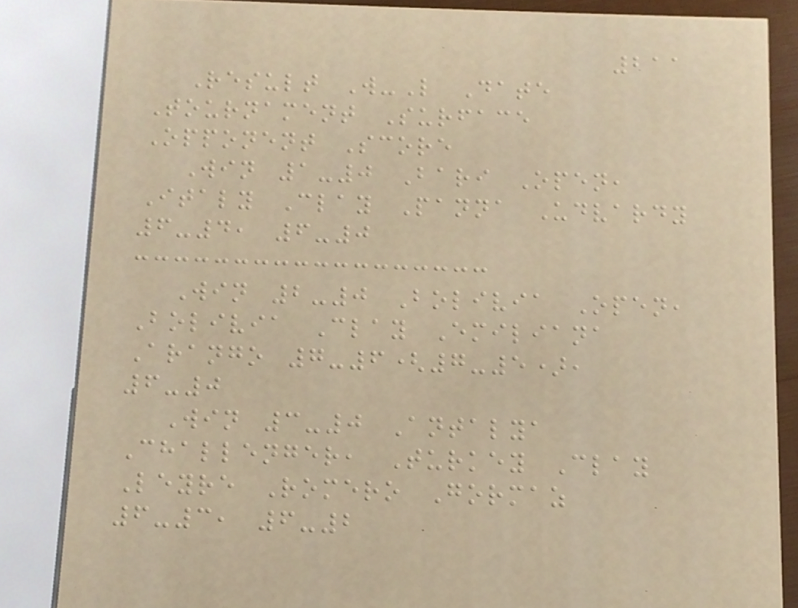211
Result W-L Date
Tournament Surface
Opponent Score
Win 1-0 Bari Open,
Italy Clay Panna Udvardy
6-4, 6-0
Win 2-0 Bolivia Open,
Bolivia Clay Emiliana
Arango 7-6(7-5),
6-0
Win 3-0 Antalya
Challenger, Turkey Clay
Leyre Romero Gormaz
6-3, 6-2
